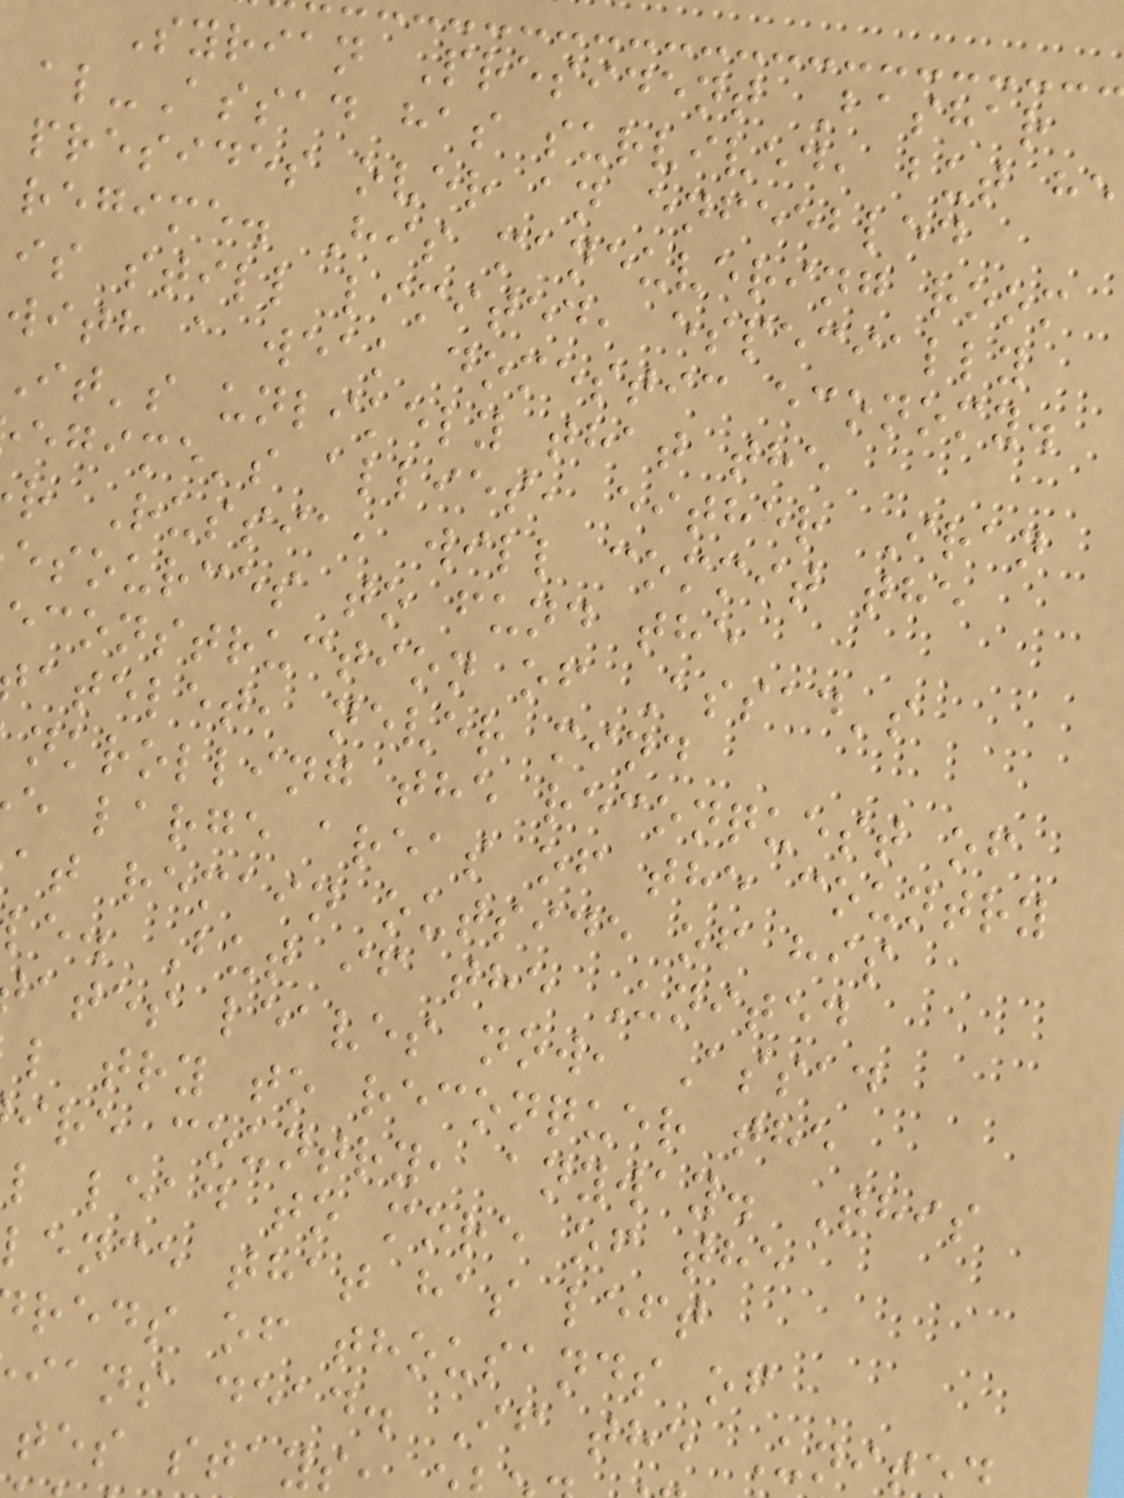Syrian President Bashar
al-Assad has survived, but he
presides over an enfeebled
regime. His maneuvering room
is still limited, especially
with a weak domestic economy.
it's unlikely that the
egime's allies, either Iran
r Russia, will commit the
esources to fund the
econstruction of Assad's
atelet, never mind
nkrolling the reconquest of
e large areas of the country
at remain outside of his
le. But if the United
ates leaves now, Assad
l try to reconquer the
ire country, anyway. This
l lead to more of the
lence that has left
reds of thousands of
ians dead. If the Unite
tes stays
